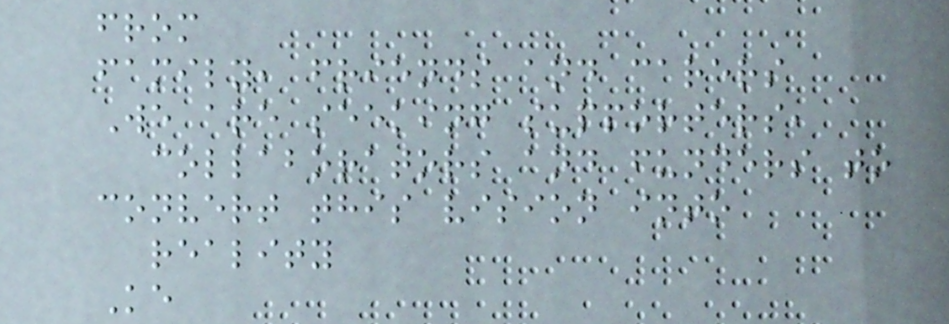from
family, friends and carers
We are seeking supporters,
collaborators and funders to
convert this vision into
reality
Ke
